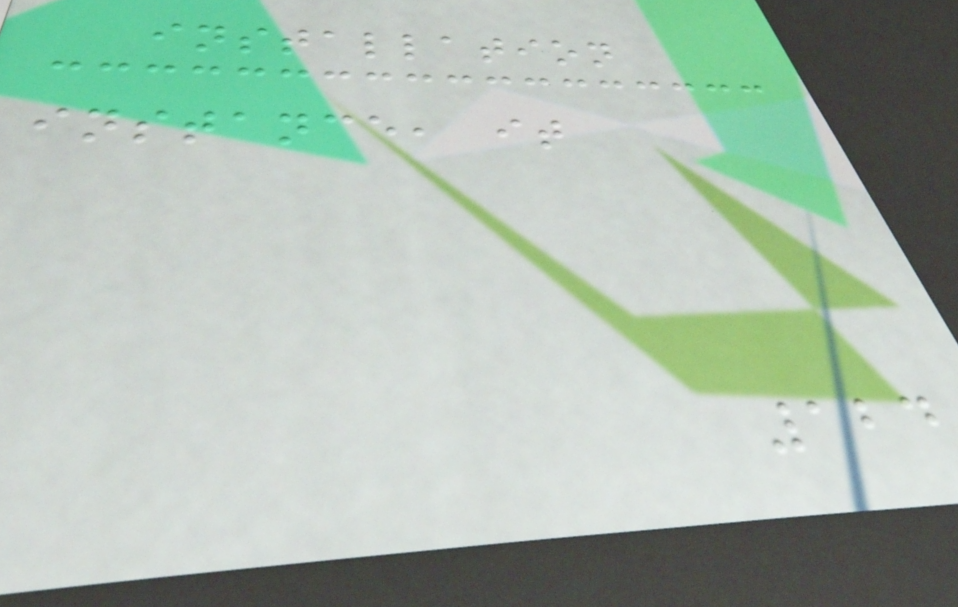installation
instance, it
124
